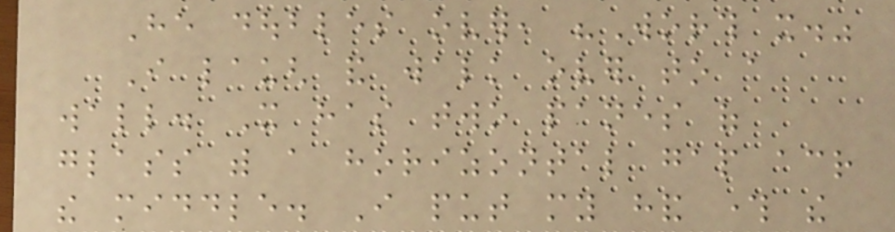He doubles over, "Worth it."
I laugh and walk over to a
wall. It has two panes of
glass with a horizontal gap across
the middle. I put my hand through the
